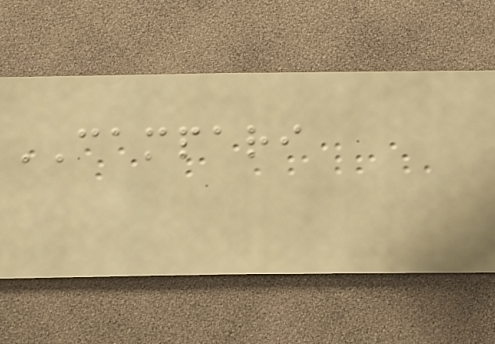CAMPARI
